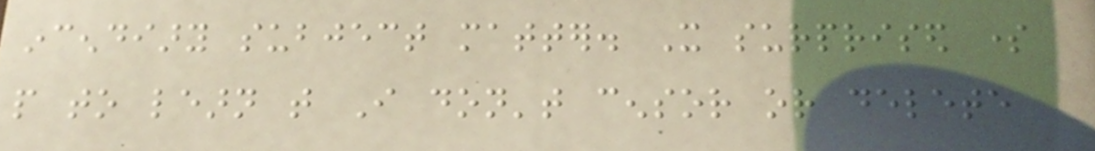incendiary subject matter. It surprised some
people to learn that I don't censor or delete
